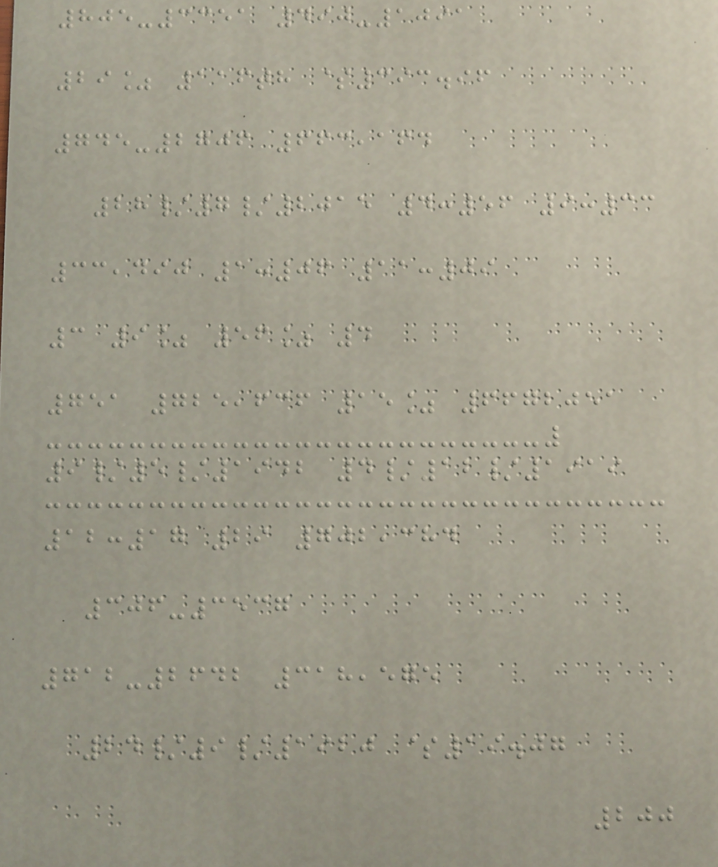805-3351 490-1091
29% 116th $393.96
745-2706 663,164
28/7/2015 4:56 9:33
33,490 1:06 11:09
3 9% 56% 4
751 725,636 15% 6672051
9/5/1942 4/12/1919
12:17 29 702,384
306-3537
712-2642 318,575
24/9/1920 $19.07
200
